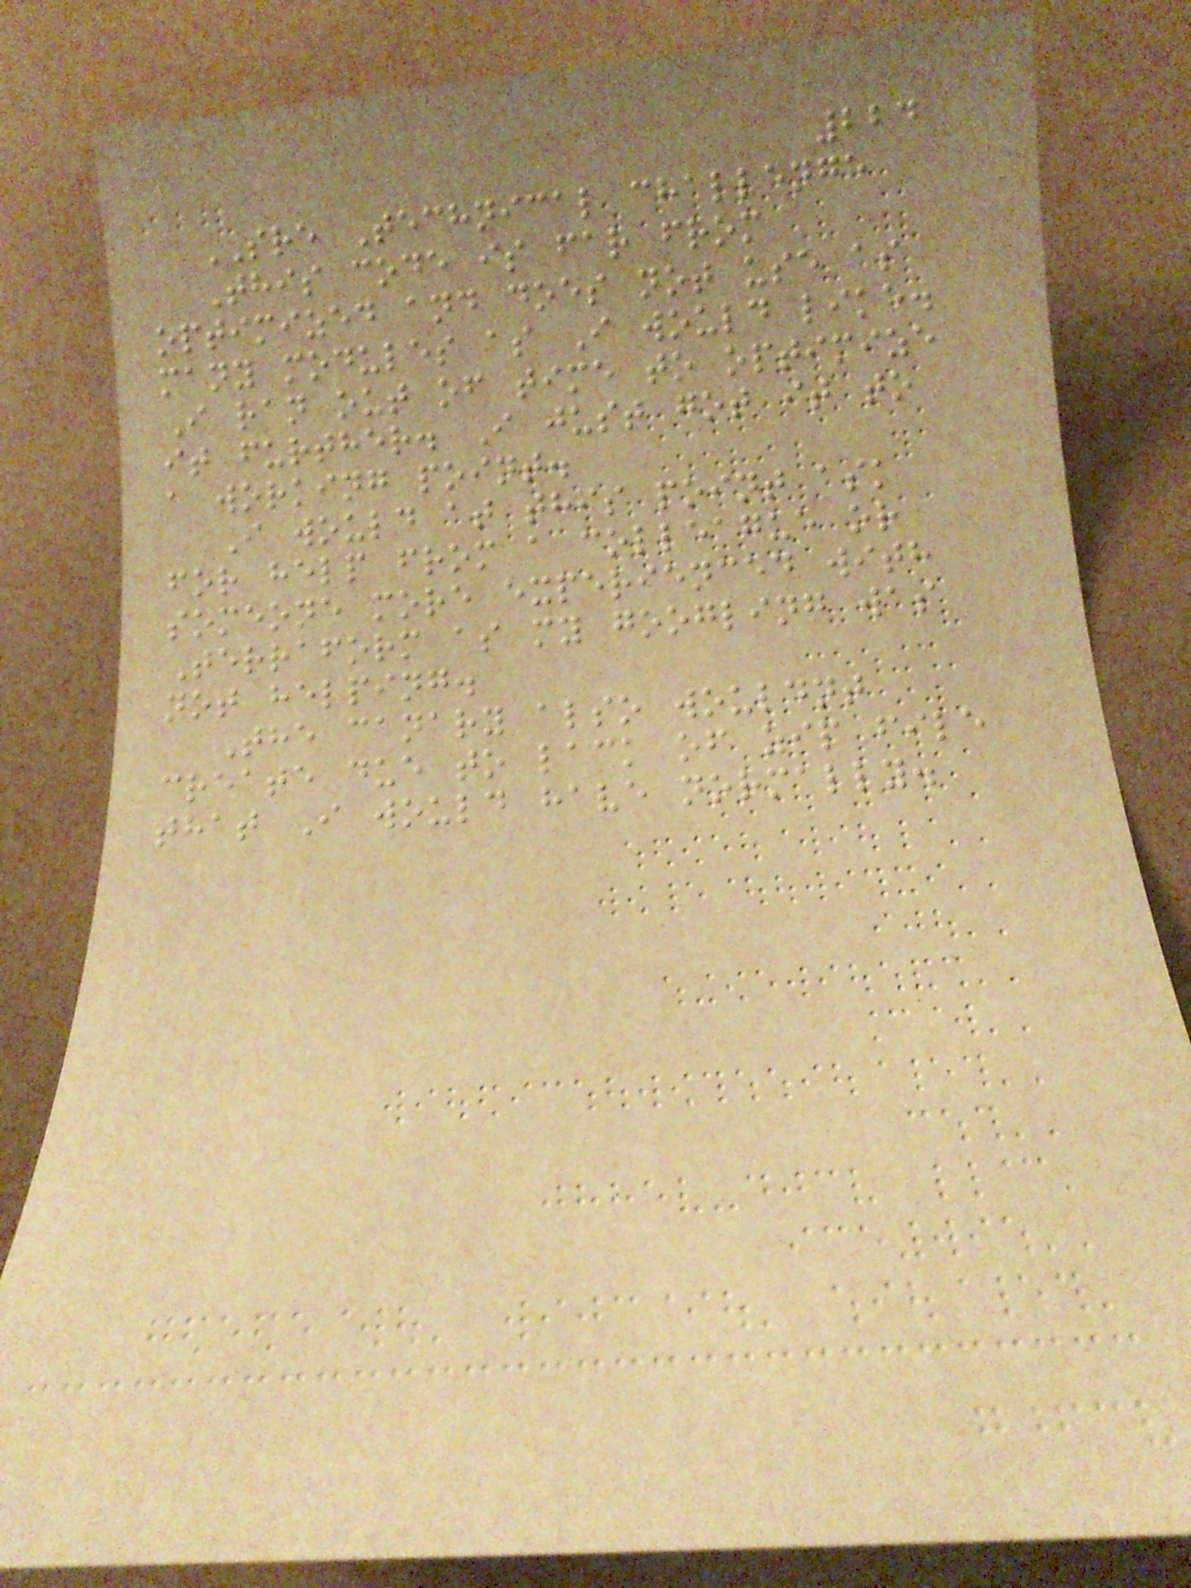224
SRE Technical challenge
This code is far from
optimized and does not use as
many modules as I would like.
I ran out of time to optimize
it further. I just got it to
a working point.
I would at this point ask
for help from a colleague or
someone more experienced with
Terraform as my googling was
not helping.
The canary also wouldnt
create due to lack of zip file
that I would have normally.
